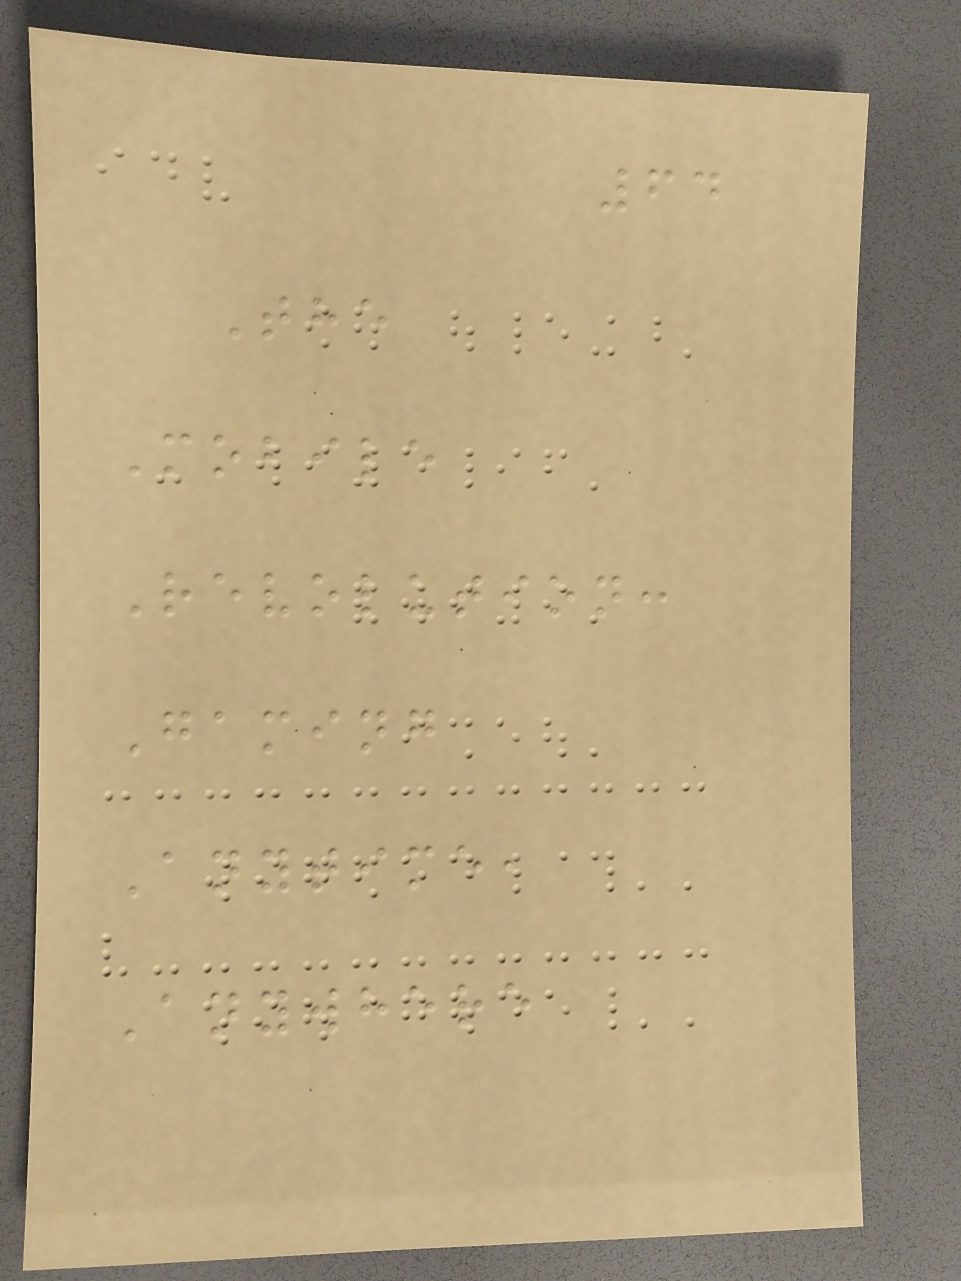64
The
Mobile
Revolution:
Gaming
Anytime,
Anywhere
